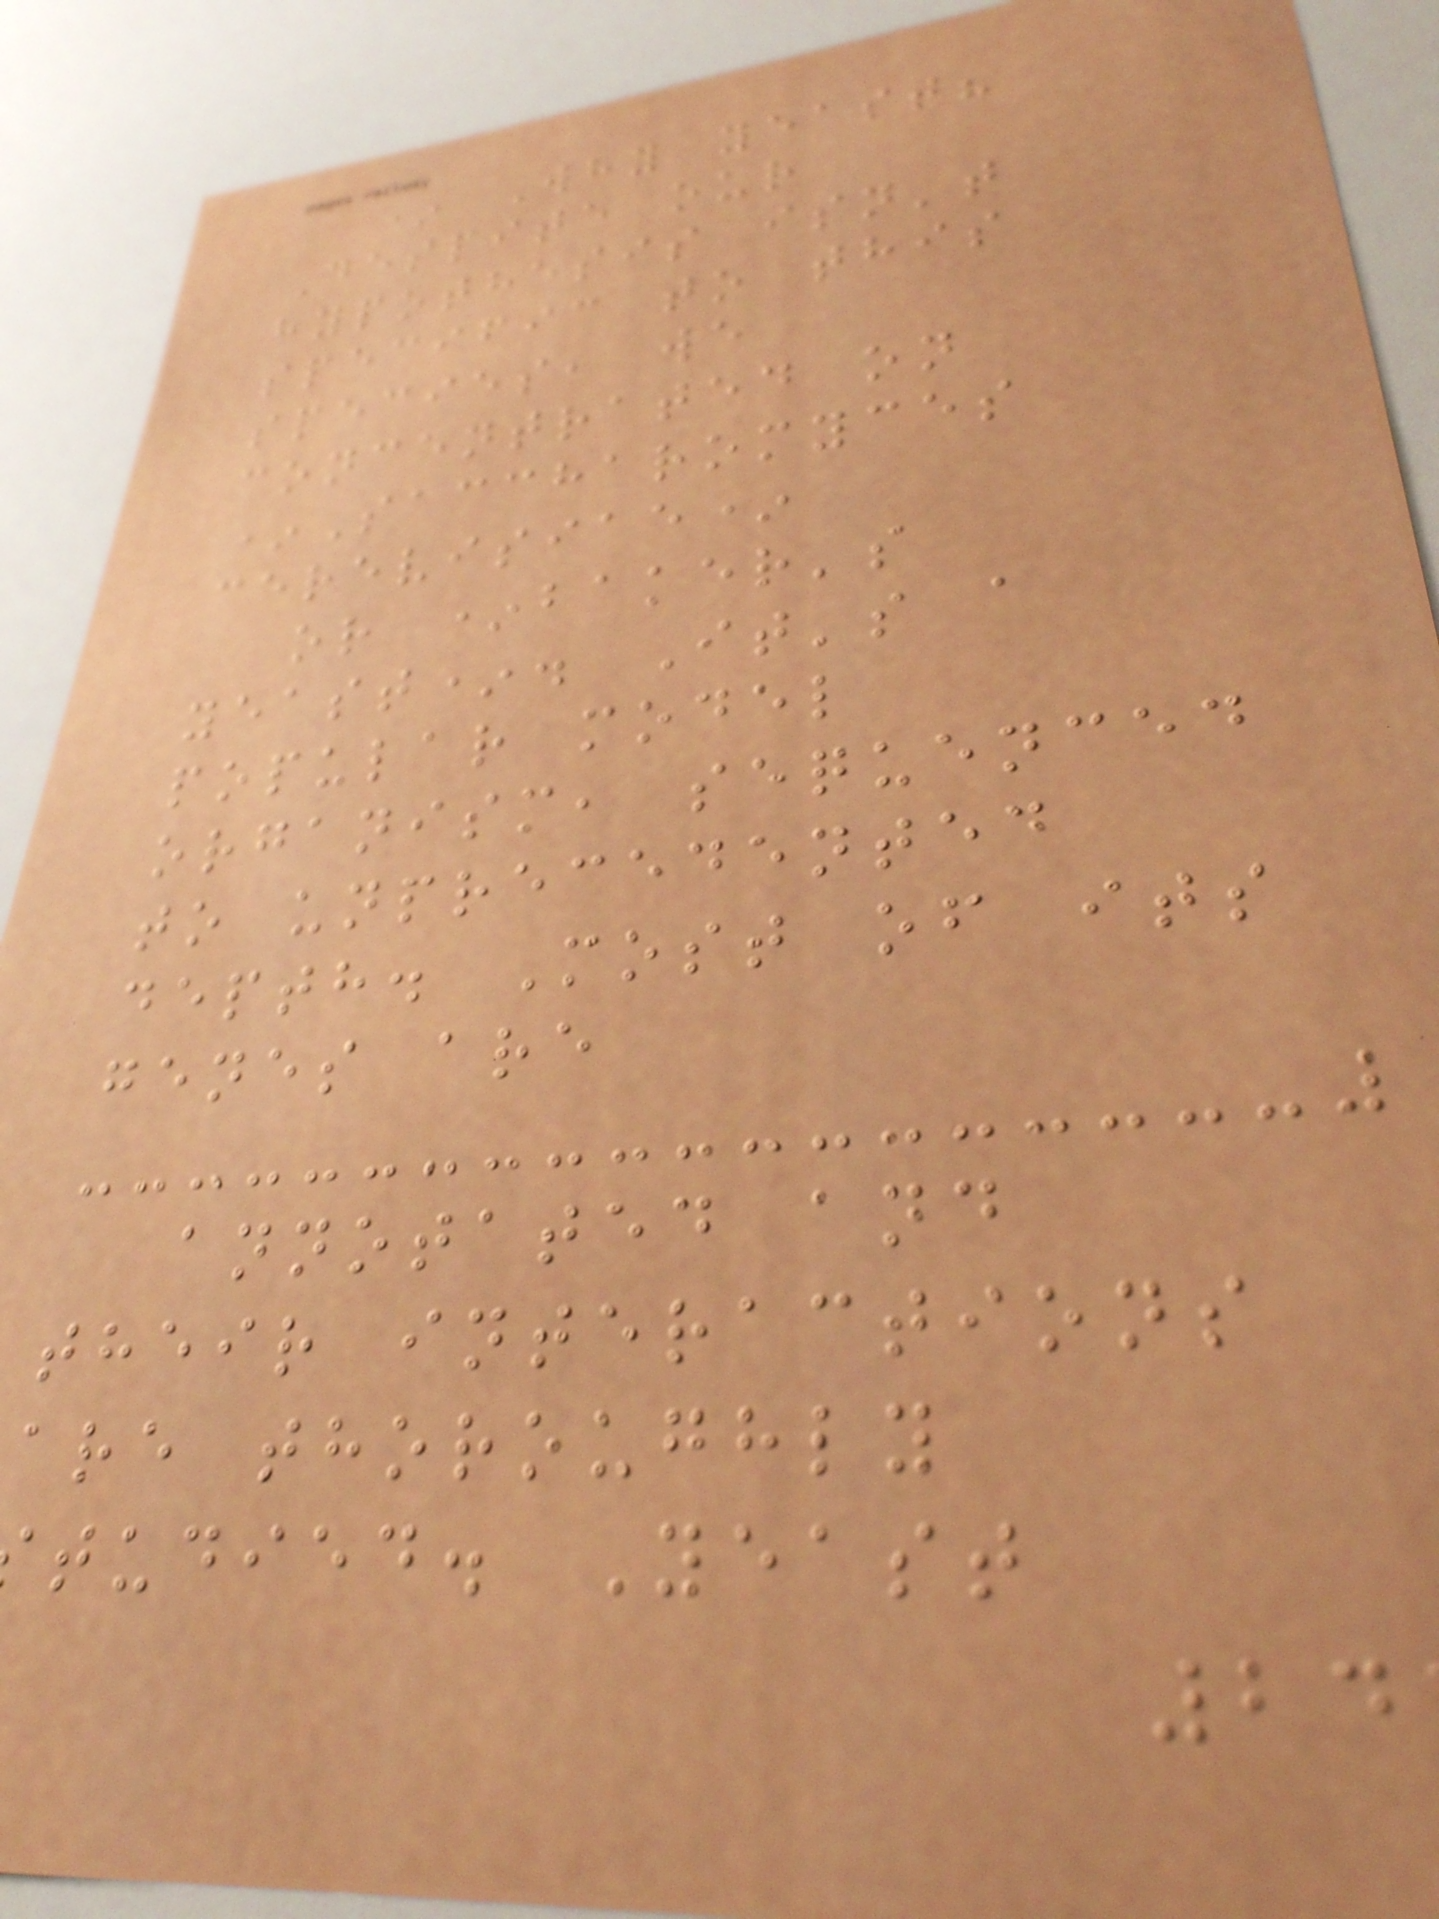* Why yeast?
Despite our
hypothesis isn't
specific to this
species, we
concentrated on
*Saccharomyces
cerevisiae*
or *baker's
yeast*. It's a
popular model
organism, sequenced
to unprecedented
depth. Most of its
genes are
annotated and
their interactions
are thoroughly
tudied. Yeast
